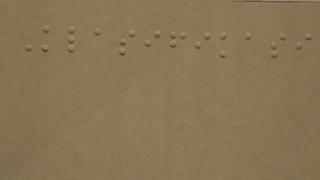Klasifikasi
